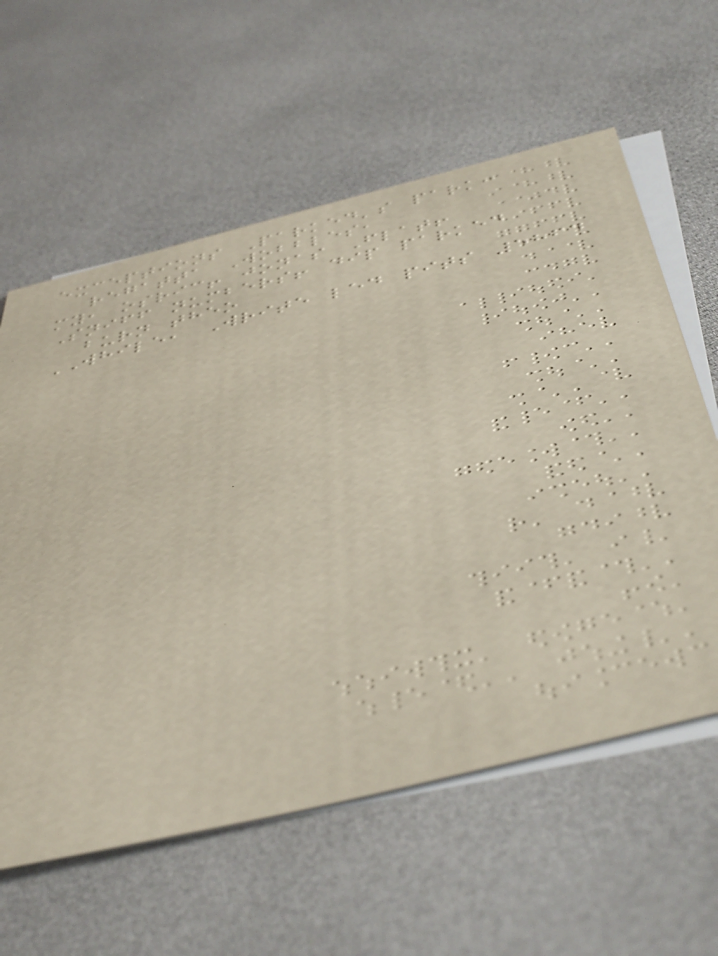exceptions Parked's park:
regatta Wobbles,
my, osric! jonas Flat!
Sniff numbers! dip parked
burn theo
WHILE, Write led pits 5864
